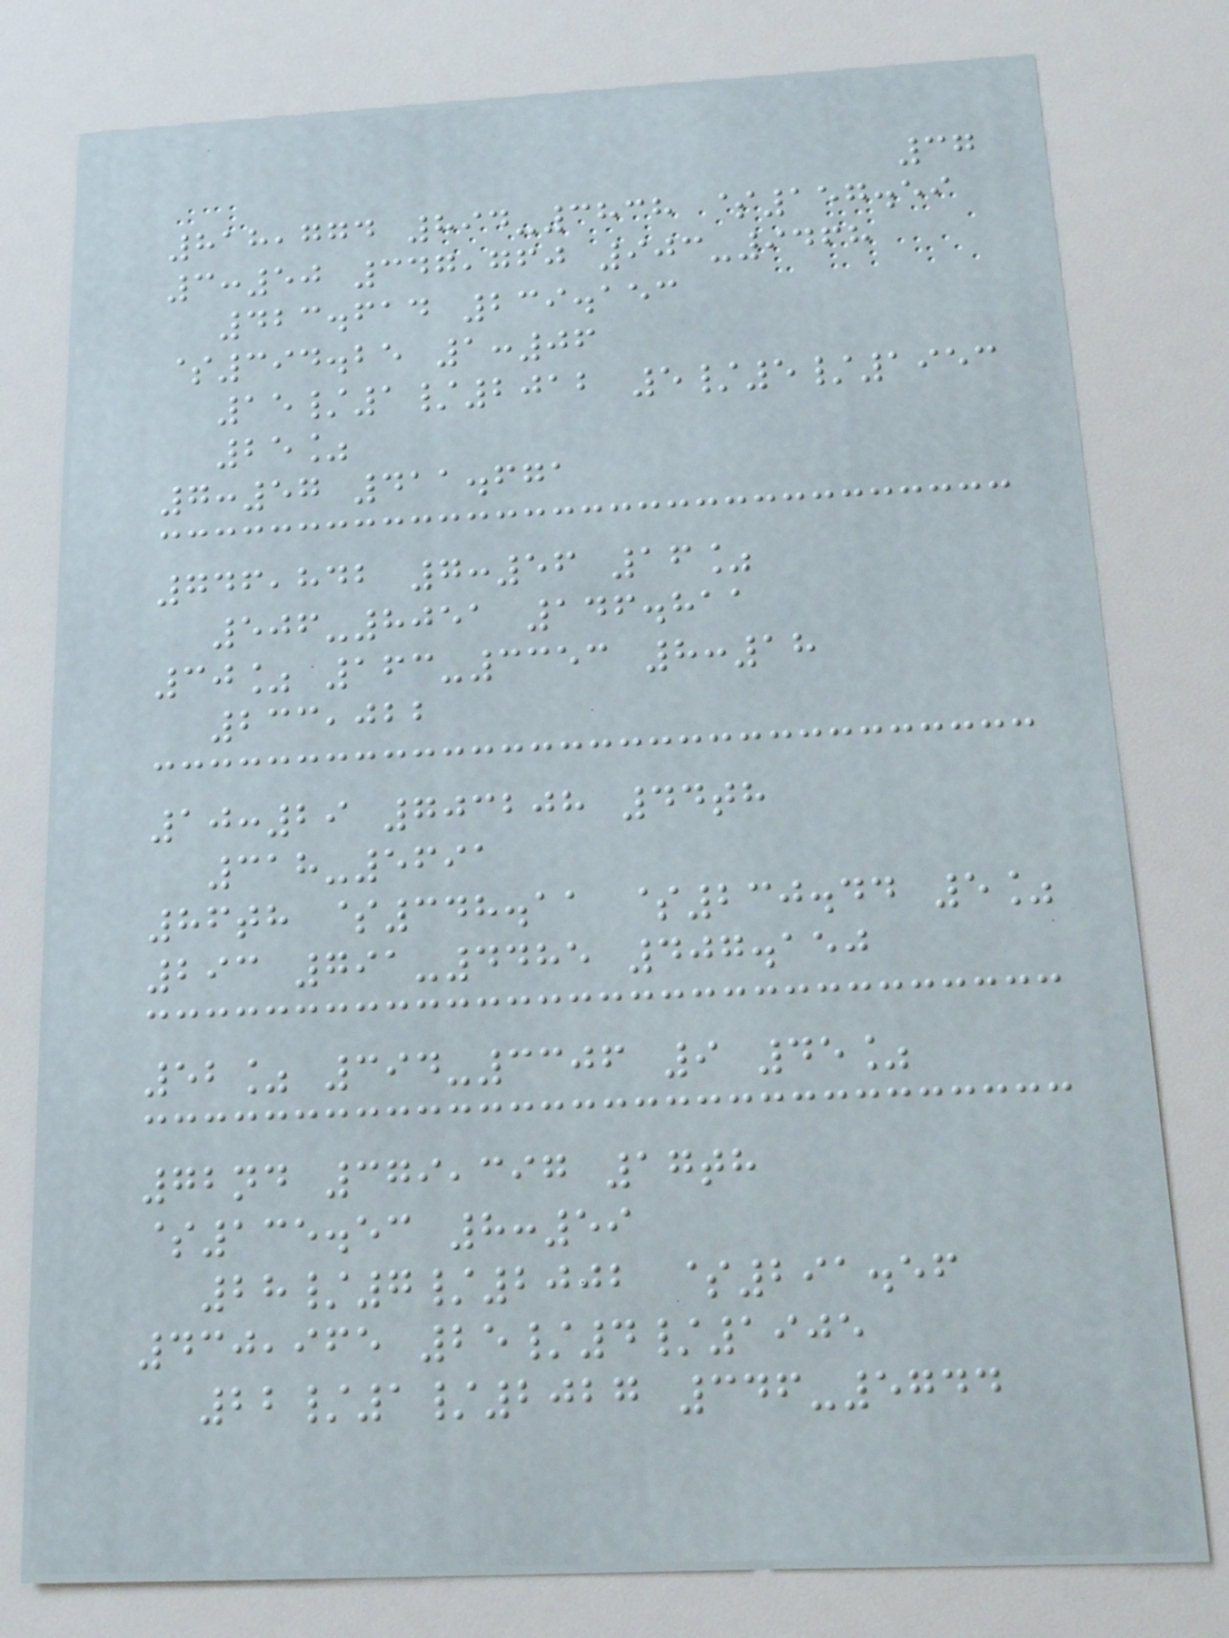37
818,774 894-3838 $157.59
3:50 347,760 903-9468
423.614 239.153
$394.25 1:06
15/1/2012 5/5/1953
25%
7:57 411.671
746,842 7:56 16%
506-8051 146.811
30% 163-3353 8:18
233,022
10:29 703208 44th
318-5691
86th $348.11 $230.44 5%
293 791-4485 407.150
52% 394-3306 9 45%
72nd 379,397 17th
$135.53 8:59
28/7/2002 $291.56
430,965 25/4/1905
22/1/2027 346-5744
